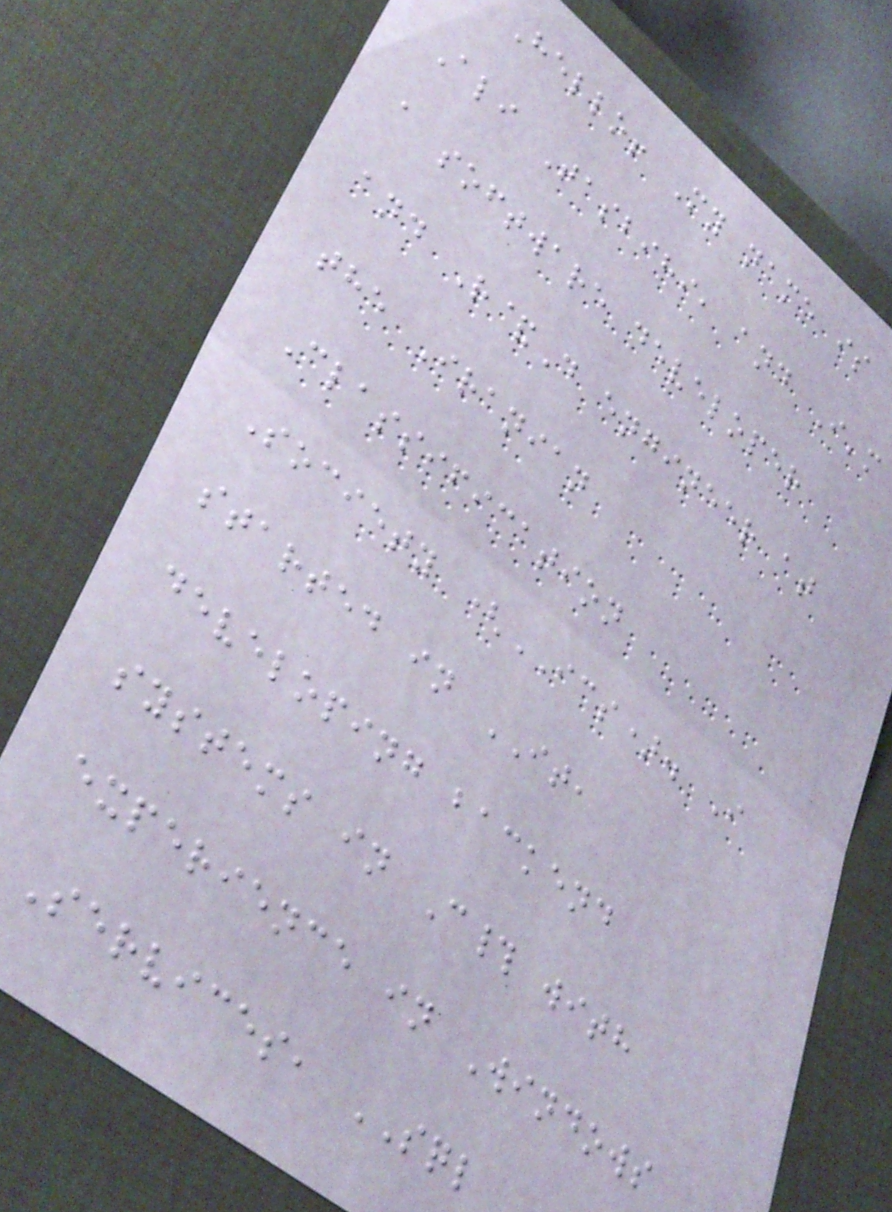Hello! My name is
Ali Tasbihi, and I'm
a software developer
and R&D engineer at
the Iranian
Classification
Society (ICS). I
started in IT,
developing backend
systems in C# with
experience in Windows
Services, SQL
